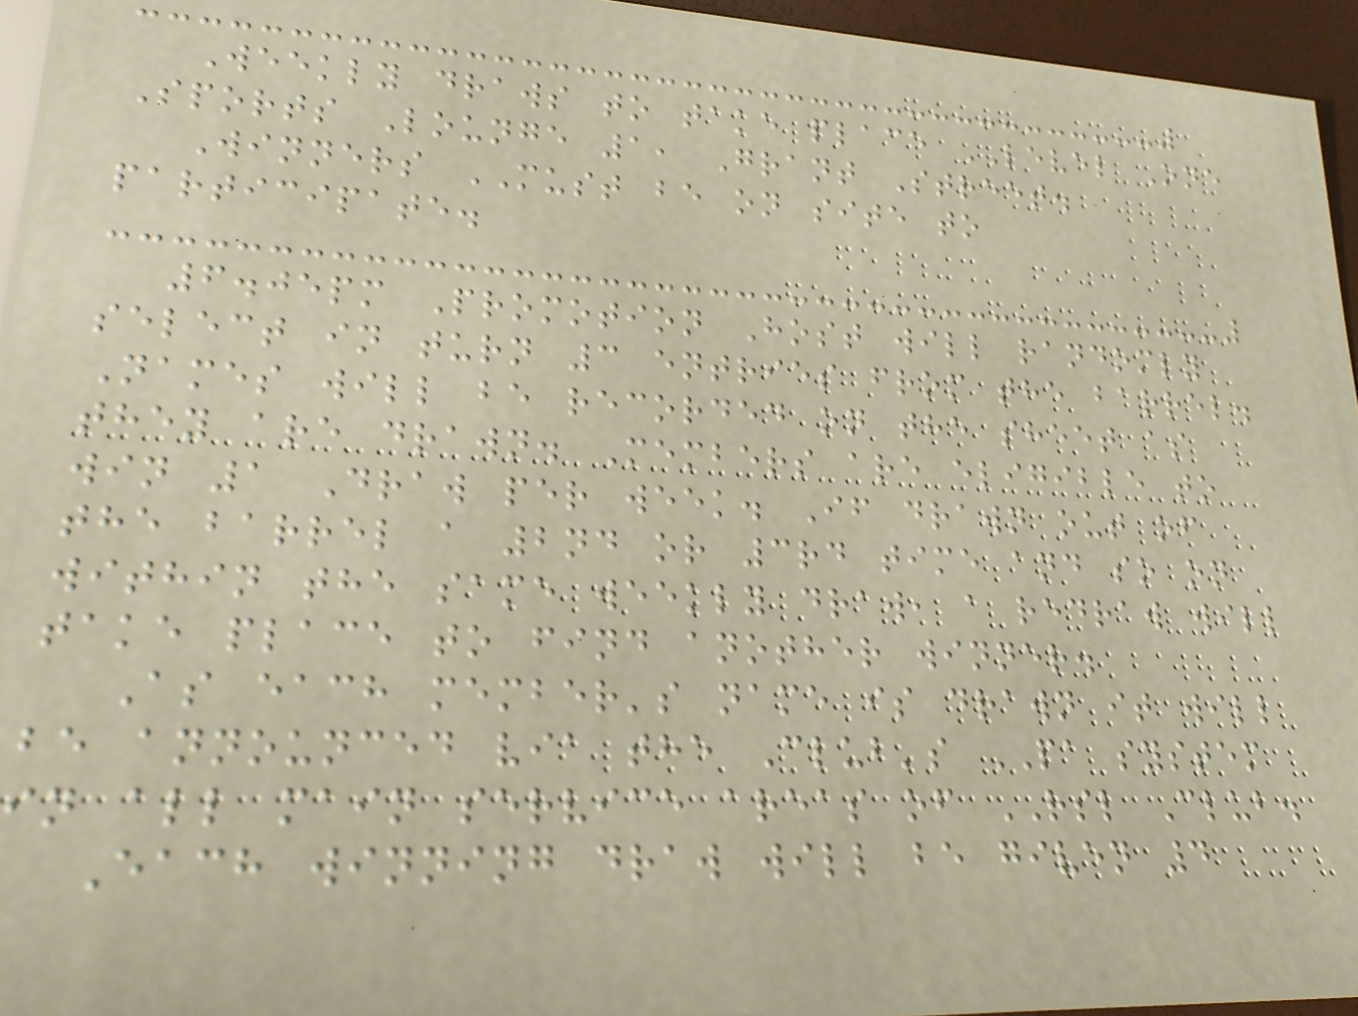Weekly draws to take place LEVEL One
Sports Lounge 1, Grant Street.
Winners MUST be on site to
participate.
6.05pm Promotion Host will randomly
select in turn 3 entries from the barrel.
Names will be recorded on the sheet as
they are drawn. Members are eligible to
win 1 Draw per week. If drawn out of
the barrel a 2nd or 3rd time and so on
within the same weekly draw, a redraw will
take place to find another winner.
As each member's name is drawn it will
be announced via the Club's PA system
in all main service areas of RSL Club.
Each winning draw will be given 4
